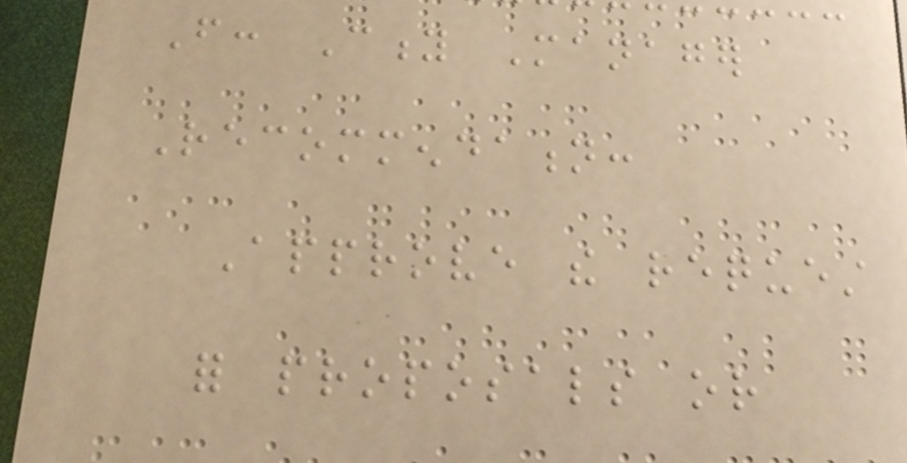From: City Manager
Recommendation:
Approve the request
for proposals or
